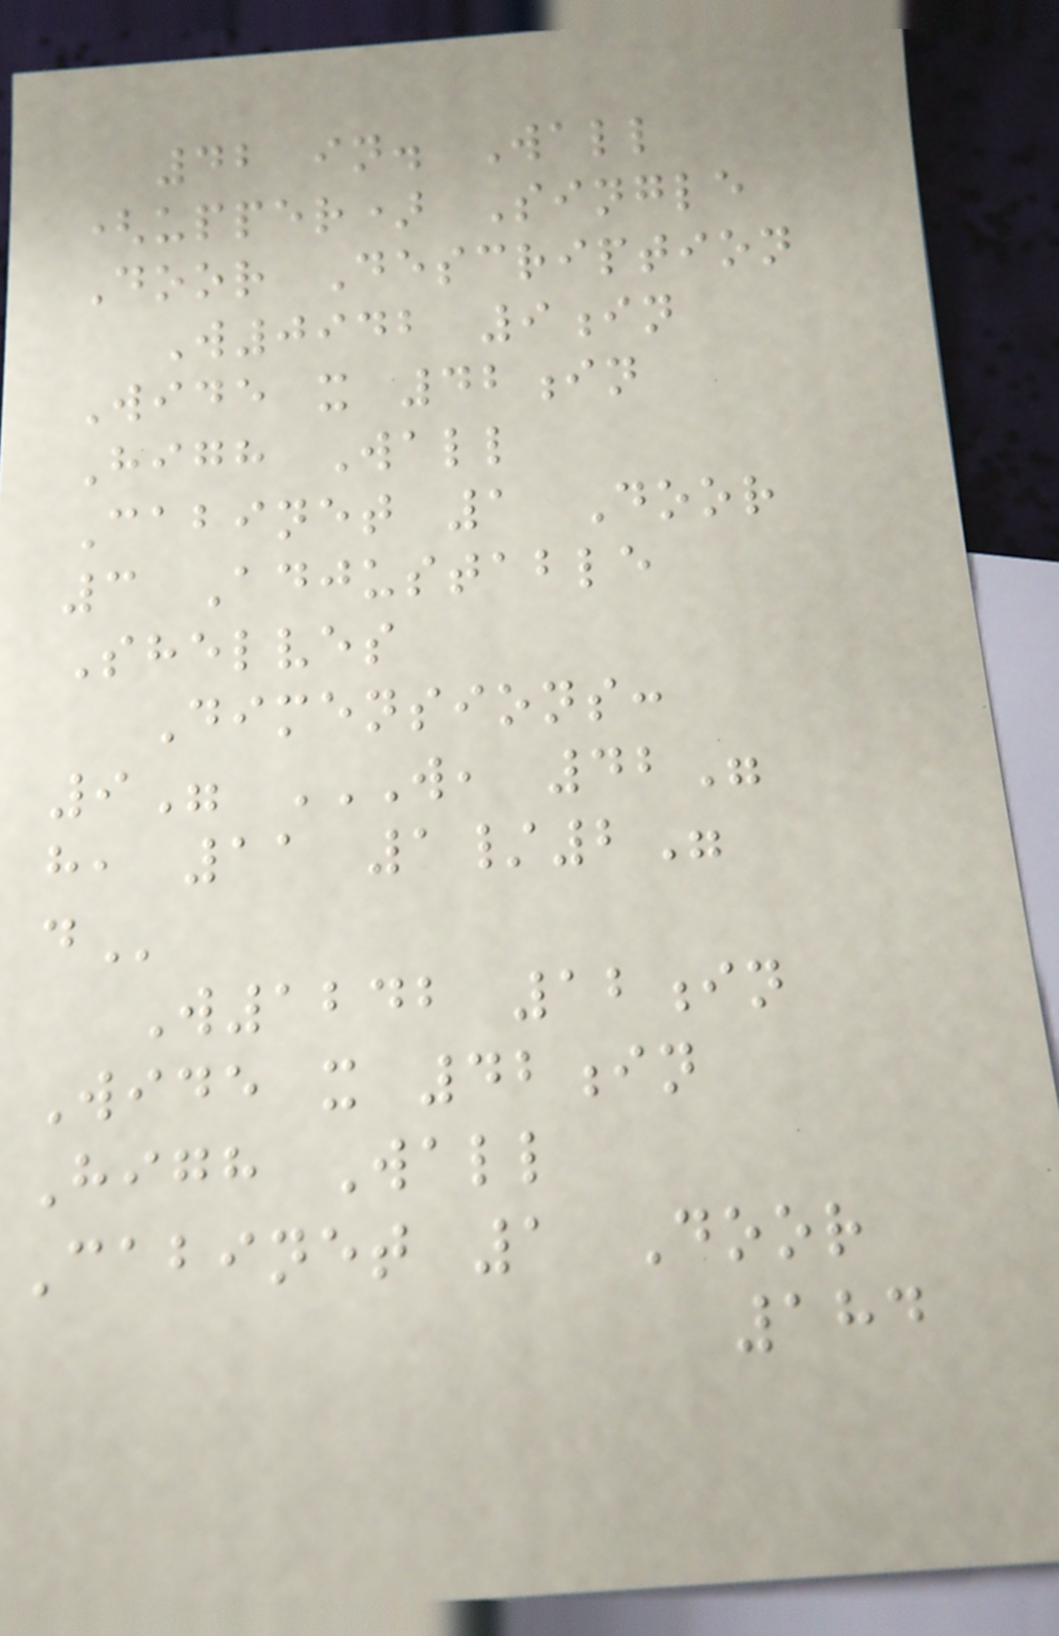42 in. Wall
(upper) Single
Door Description
W0942 9in
Wide x 42in
High Wall
Cabinet 1 Door
3 Adjustable
Shelves
Dimensions:
9" W, 42"
H, 11 1/2"
D
W1242 12in
Wide x 42in
High Wall
Cabinet 1 Door
184
